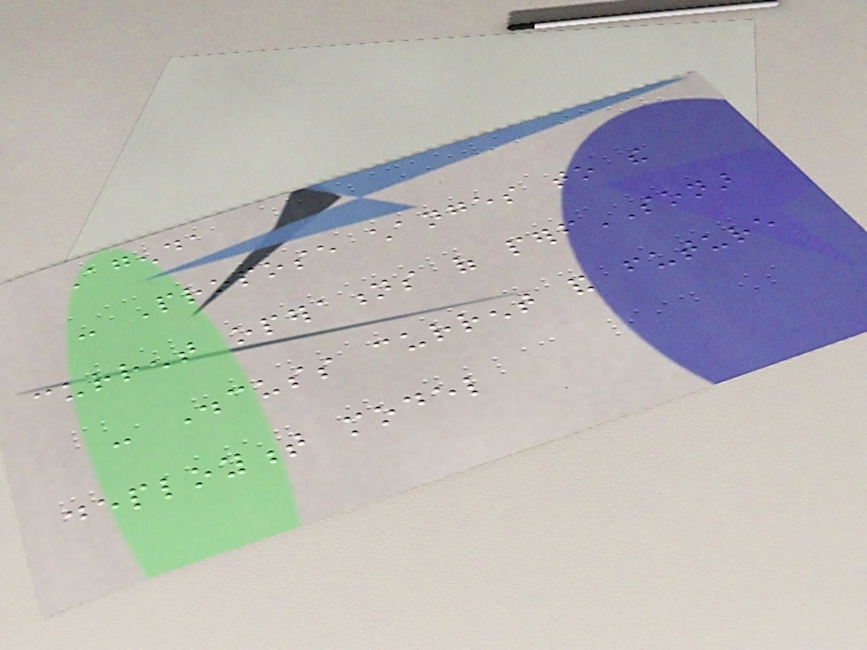Agenda
- Propose changes to the
current operations of perfSONAR
- Discuss current and future
deployment model
